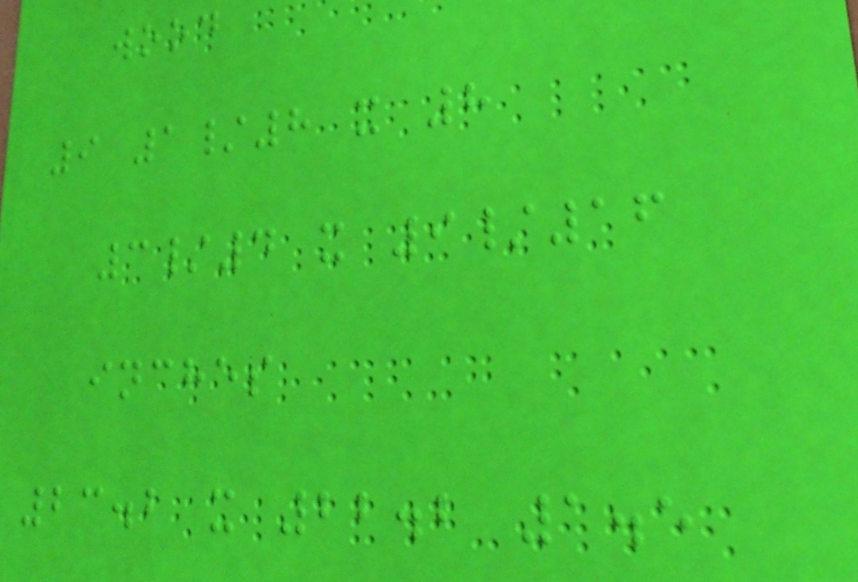wood
9 1/8 x 8
3/4 x 9/16
inches
23.2 x 22.2 1.5
